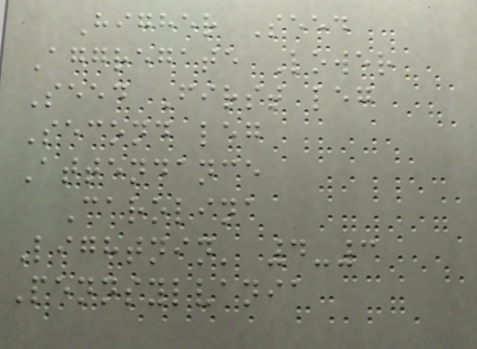Higher Seed
Aggregate Lower
Seed First leg
Second leg
Attendance
Carolina
Lightnin' 4-3
Pennsylvania
